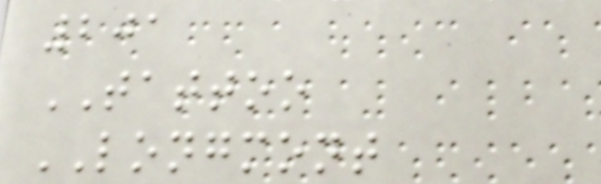201
TATTOO
LONGMONT
